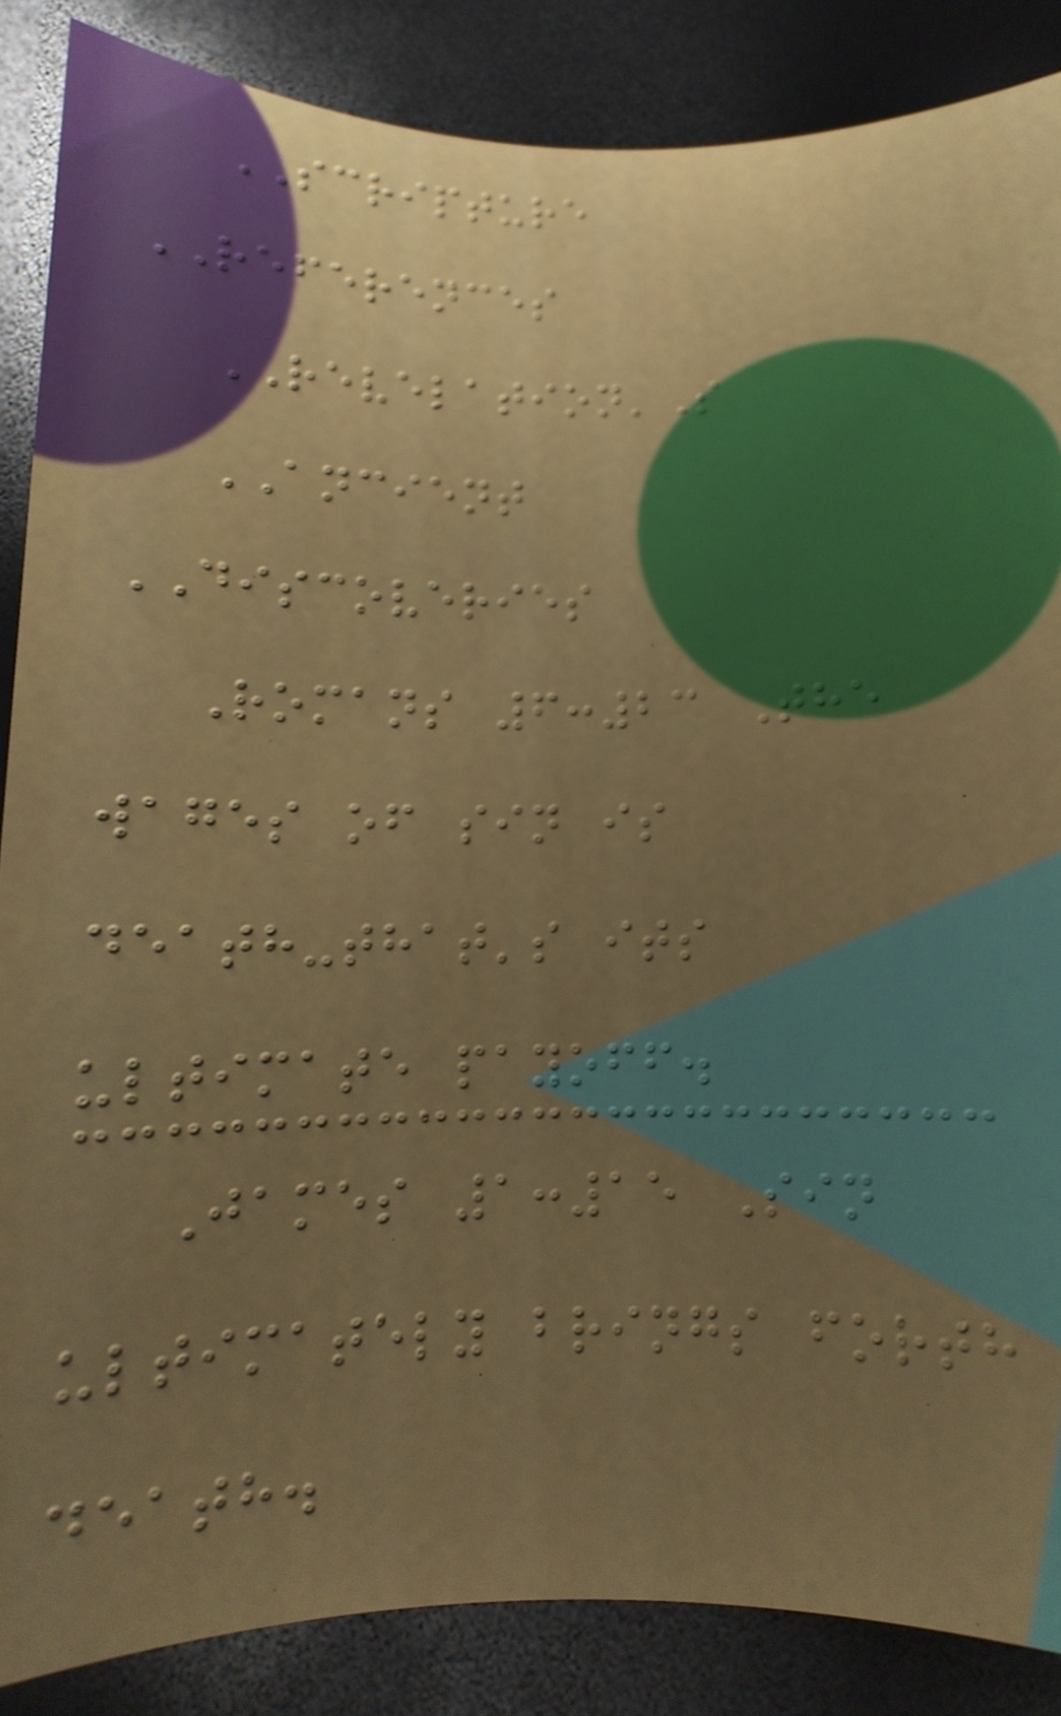SCRIPTURE
REFERENCES
REVELATION'S
ANCIENT
DISCOVERIES
Romans 6:23 The
wages of sin is
death-that's its
ultimate payoff.
James 1:15 Sin
ultimately brings forth
death.
